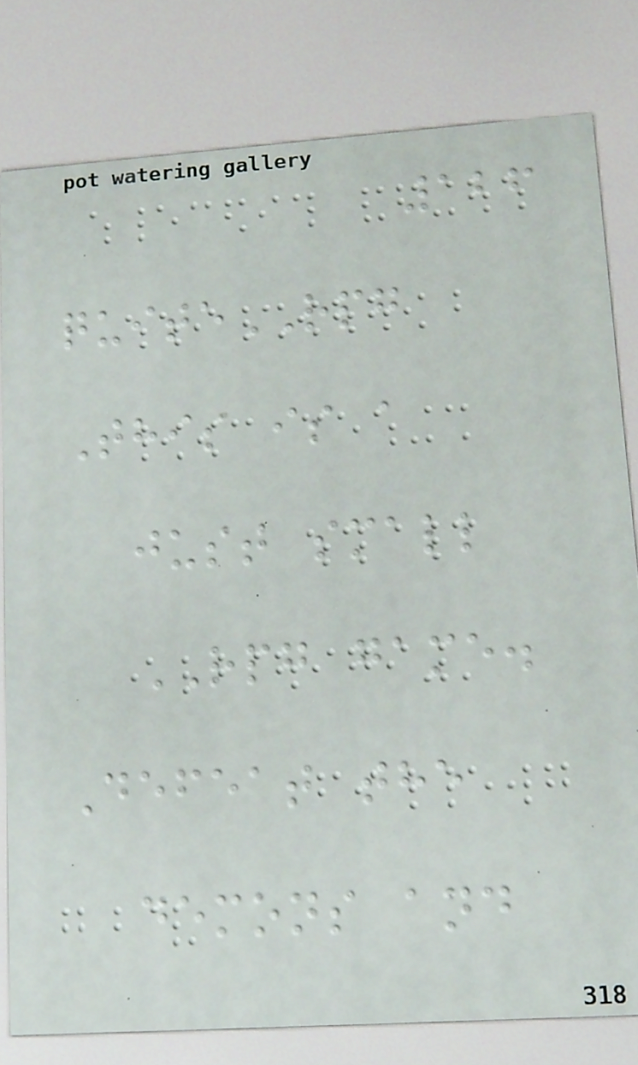126
quiteRPG
This is a
just small
RPG game.
Defeat the
demons and
